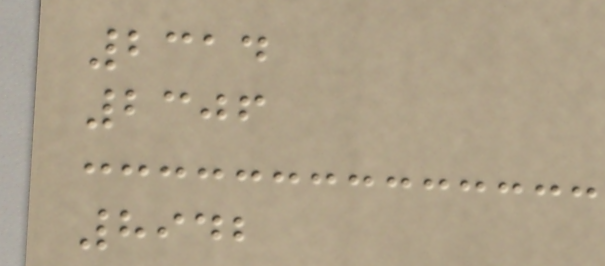2314
2306
8942
